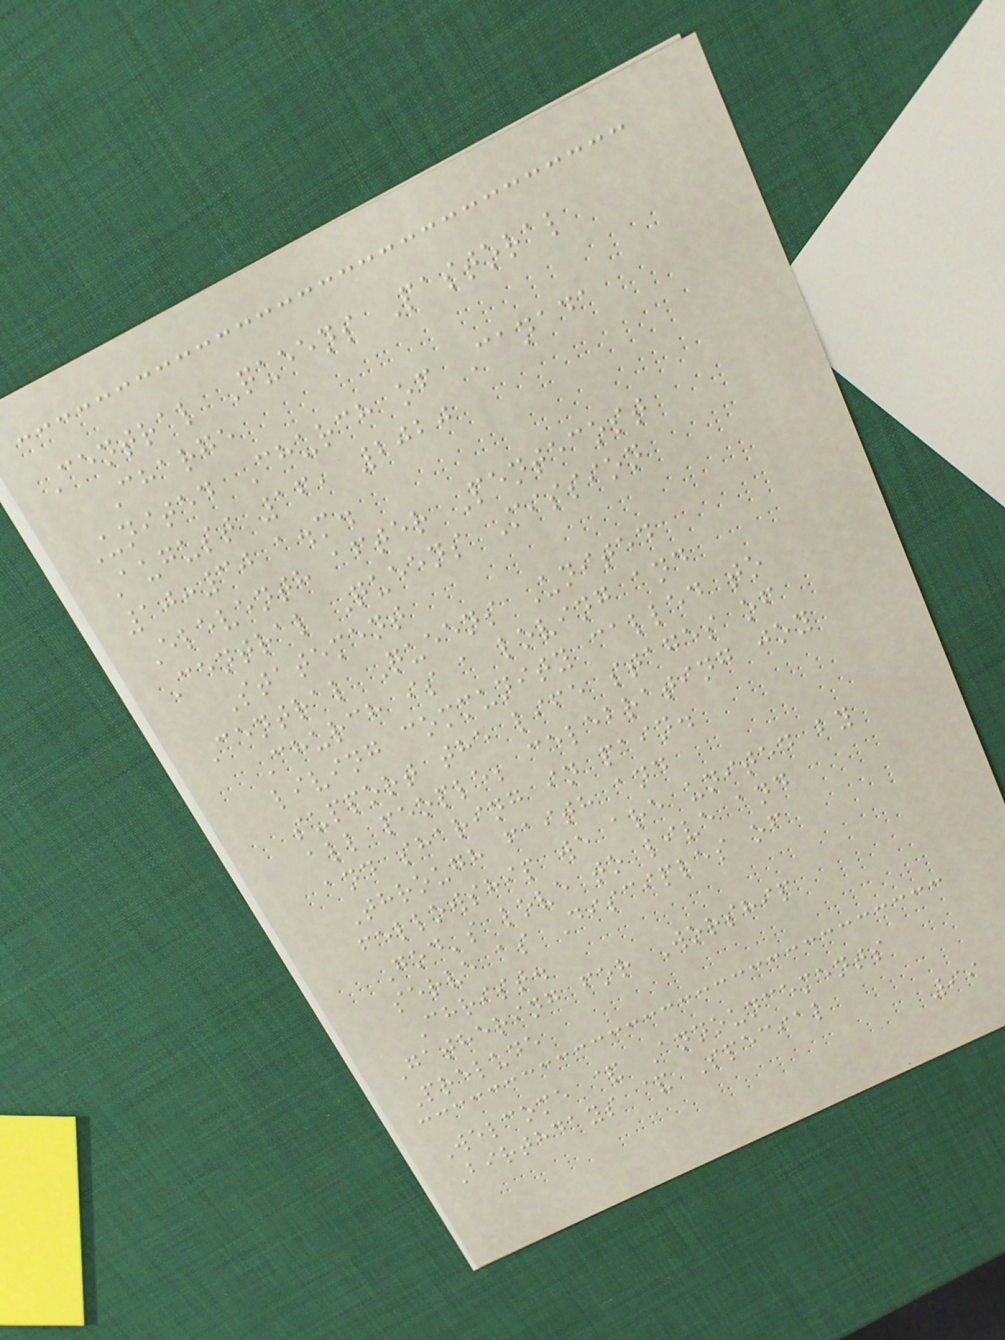Central Queens Pastoral
Charge
United Church of Canada
August 16, 2020
10:30 a.m.
Eleventh after Pentecost
Central Queens Mission
Statement
Central Queens United
Church is a loving and
living community called to
support the life stages of
all people; celebrating joy
and sharing in pain.
Through faith and
fellowship we are united by
God's love to live and
serve as Disciples of
Christ.
Gathering for Worship
Prelude
Welcome & Announcements
Birthdays & Special
99
